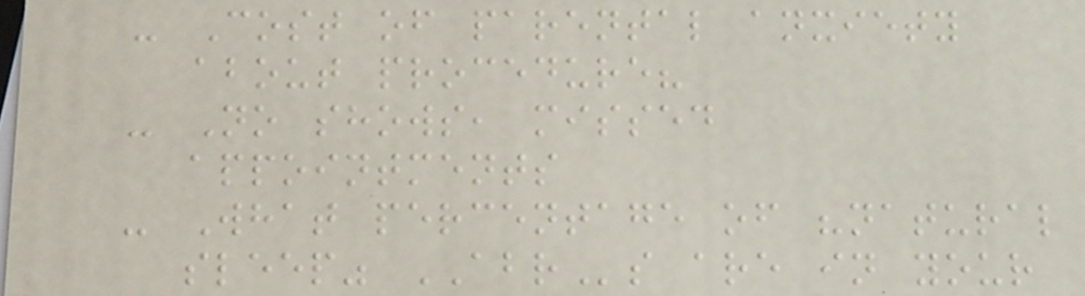- Cost of parental anxiety
about procedure?
- No shows, missed
appointments
- What percentage of "natural
sleep" ABRs are in your
